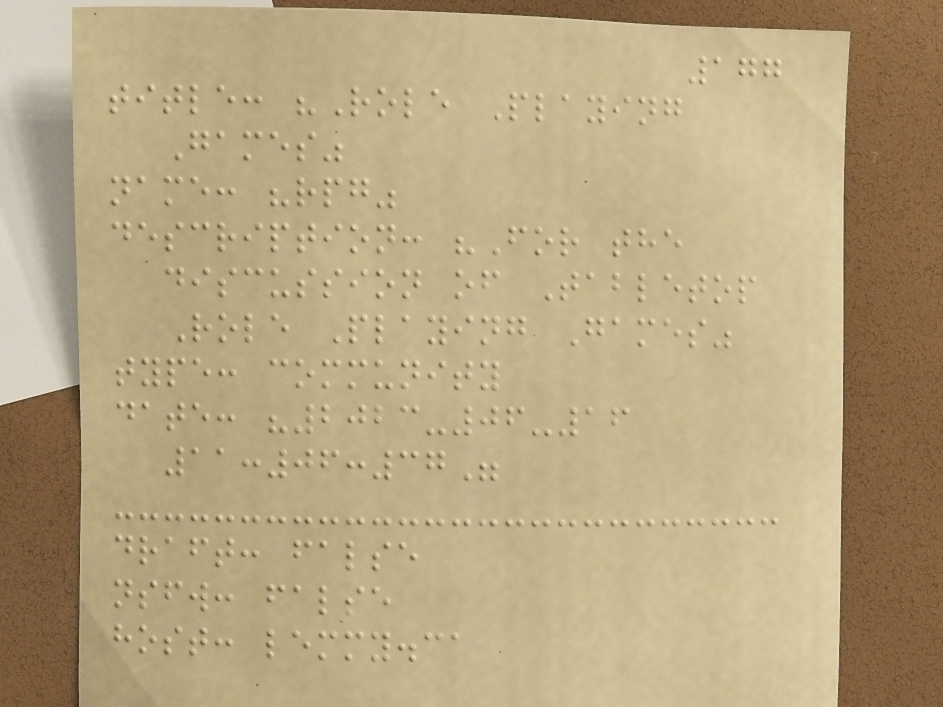177
title: "Role Playing
Games"
name: "rpg"
description: "For the
discussion of Tabletop
Role Playing Games"
type: community
date: "2023-06-16
11:06:37"
draft: false
nsfw: false
host: lemmy.ca
